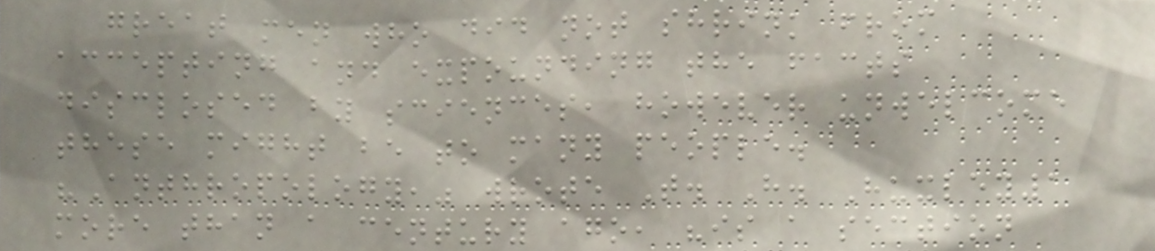great men who did not shrink from
accepting and expounding the facts
disclosed by sciences, however unwelcome
these might be to many people.
"Anthropology," wrote T. H. Huxley1
more than a century ago, "is a section
